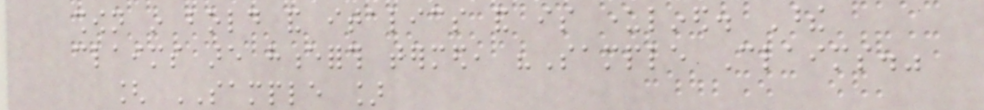shown in bold and italics and is underlined. These
claims are henceforth termed, "Sample Claims."
[ SAMPLE ]
